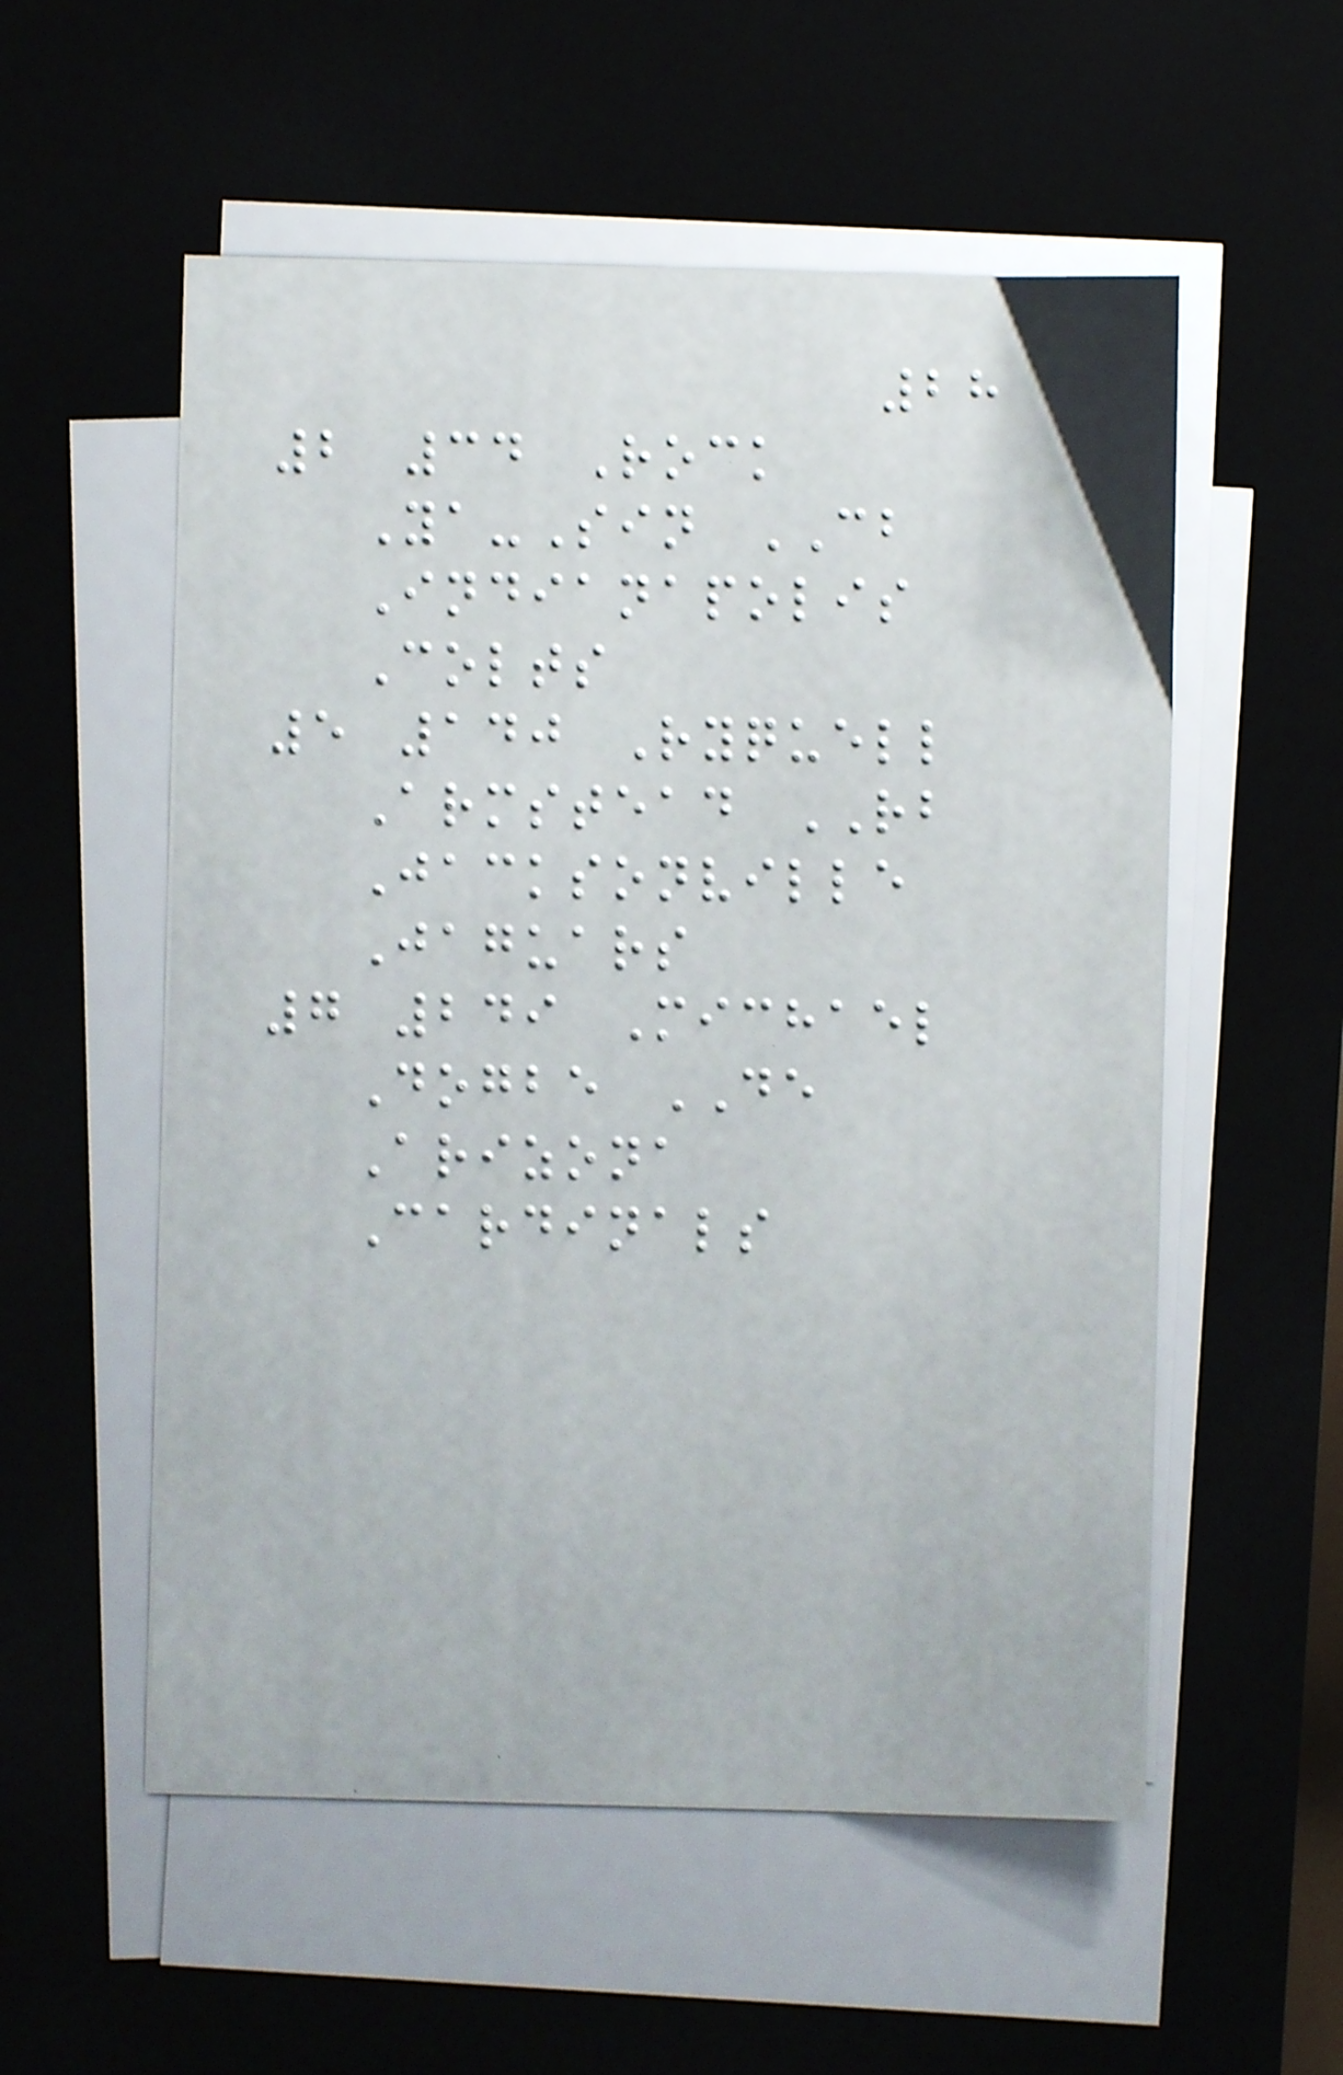28
2 34 Rock
Ya-Sin CB
Indianapolis
Colts
5 140 Ryquell
Armstead RB
Jacksonville
Jaguars
7 249 Michael
Dogbe DE
Arizona
Cardinals
